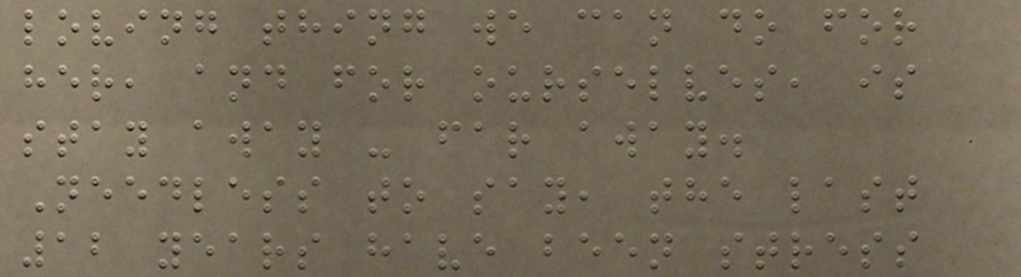loving thing we can do for
her, and for ourselves, is
stay away - far away.
Needless to say, the last
12 years have been stress
